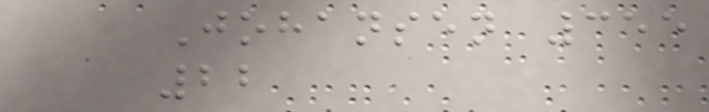Johansen 355
22
